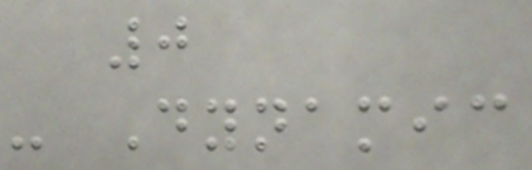0
- Dynamic
